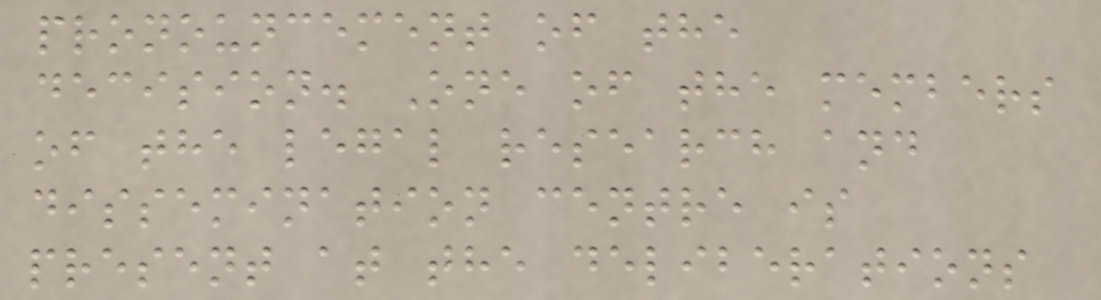pronouncement of the
decision. One of the members
of the legal research and
dissemination centre is
present at the deliberations
